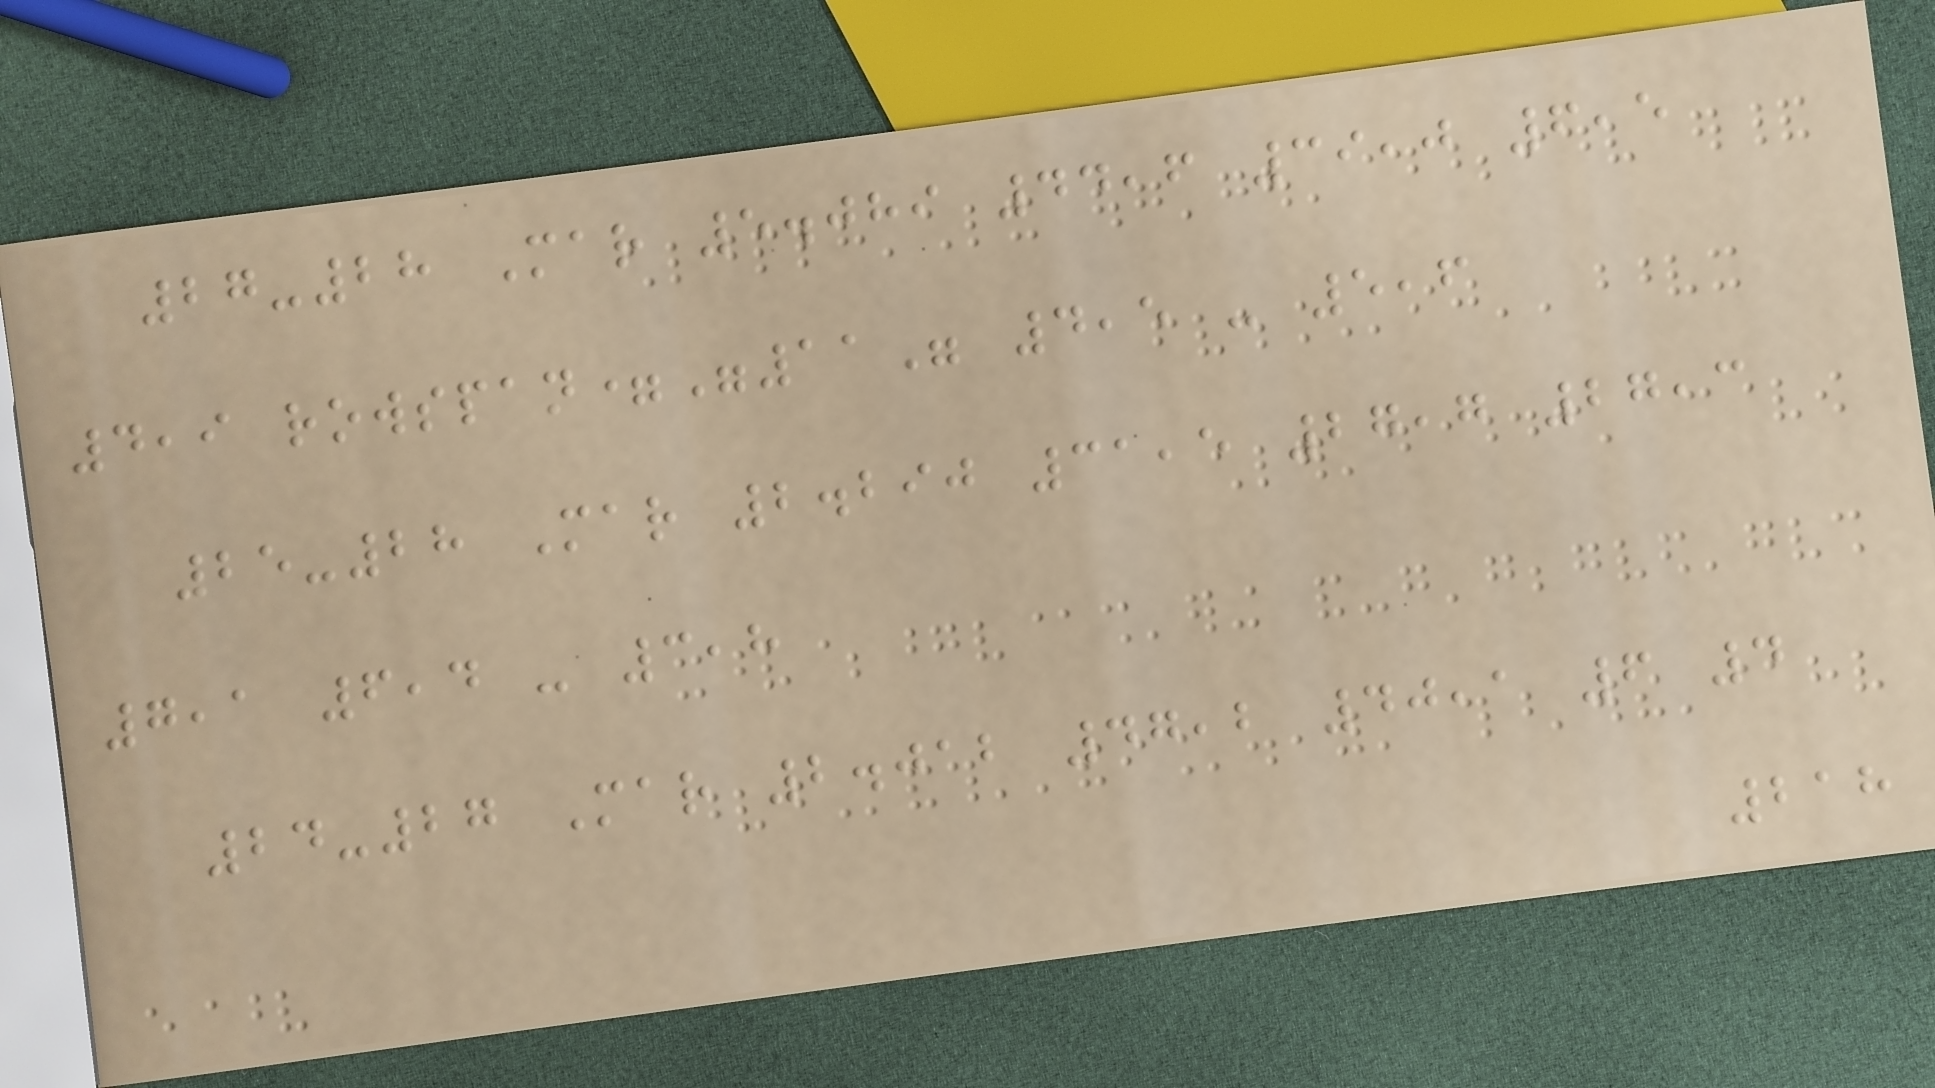27-28 Mar 5.089 44,6 39,0 6,5
4,9 rowspan="11" 4,5 - 5,6
25-28 Mar 2.290 31,5 27,7 27,3
7,1 6,4 - 3,8
24-27 Mar 2.012 47,2 40,1 6 4
218
